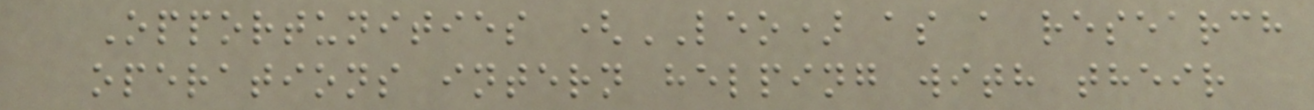Opportunities (LEO) as a research
operations intern helping with their
